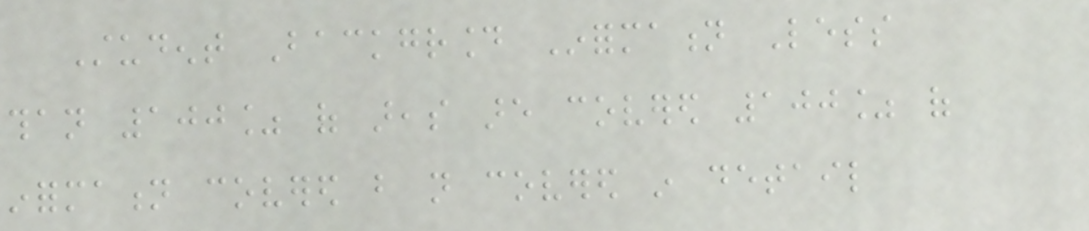Student Background Information Less
than 100% of areas are covered 100% of
information covered but not covered in detail
